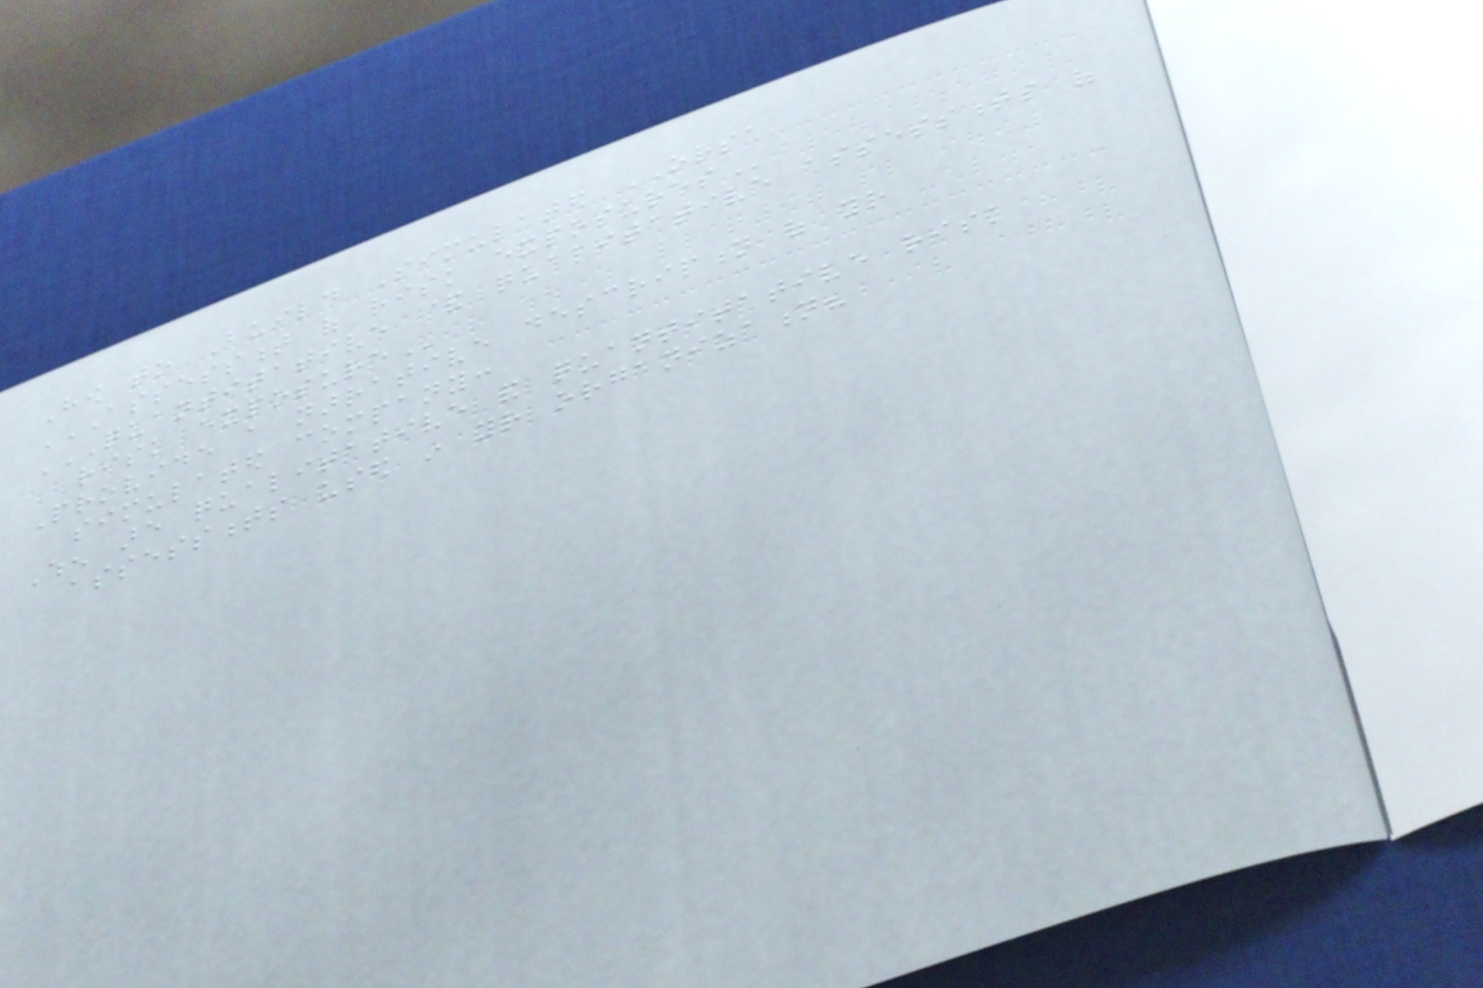How to Build Simulated ORSA
ASSESSMENT OF RISK EXPOSURES
QUANTITATIVE & QUALITATIVE ASSESSMENTS OF
RISK EXPOSURE
Provide a narrative description of your
simulated company:
When are qualitative and quantitative risk
assessments used in your organization?
